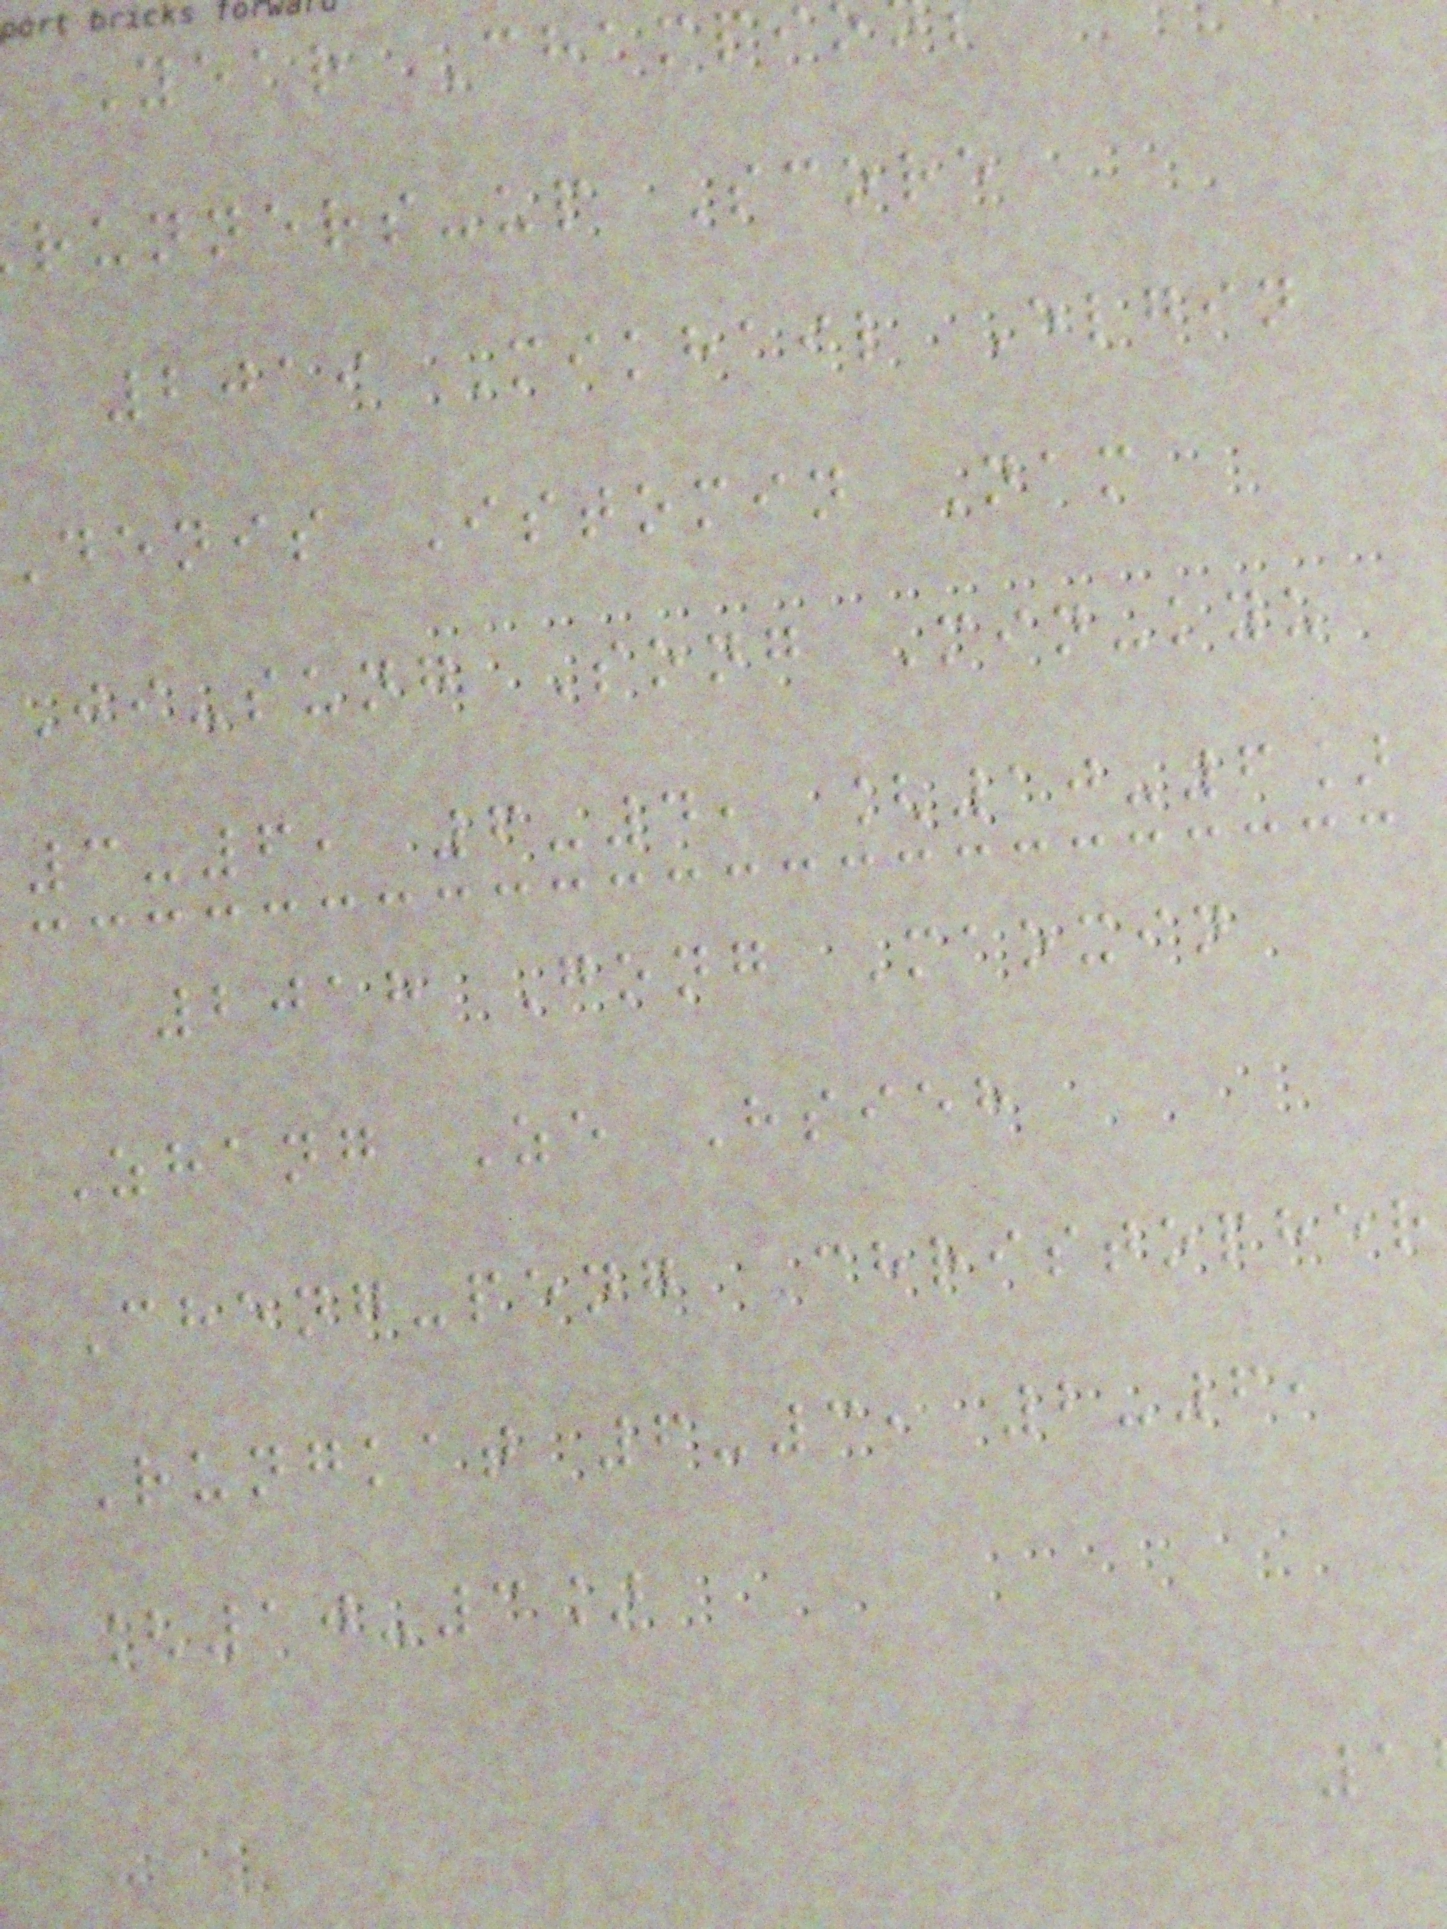Year Champi
runners-up Score
2019 Mikhail Elgin
denis Istomin Nam
Ji-sung Song Min-kyu
3-6, 6-4, [10-6]
2018 Gong Maoxin
Zhang Ze Hsieh
Cheng-peng Christopher
Rungkat 6-3, 2-6,
[10-3]
